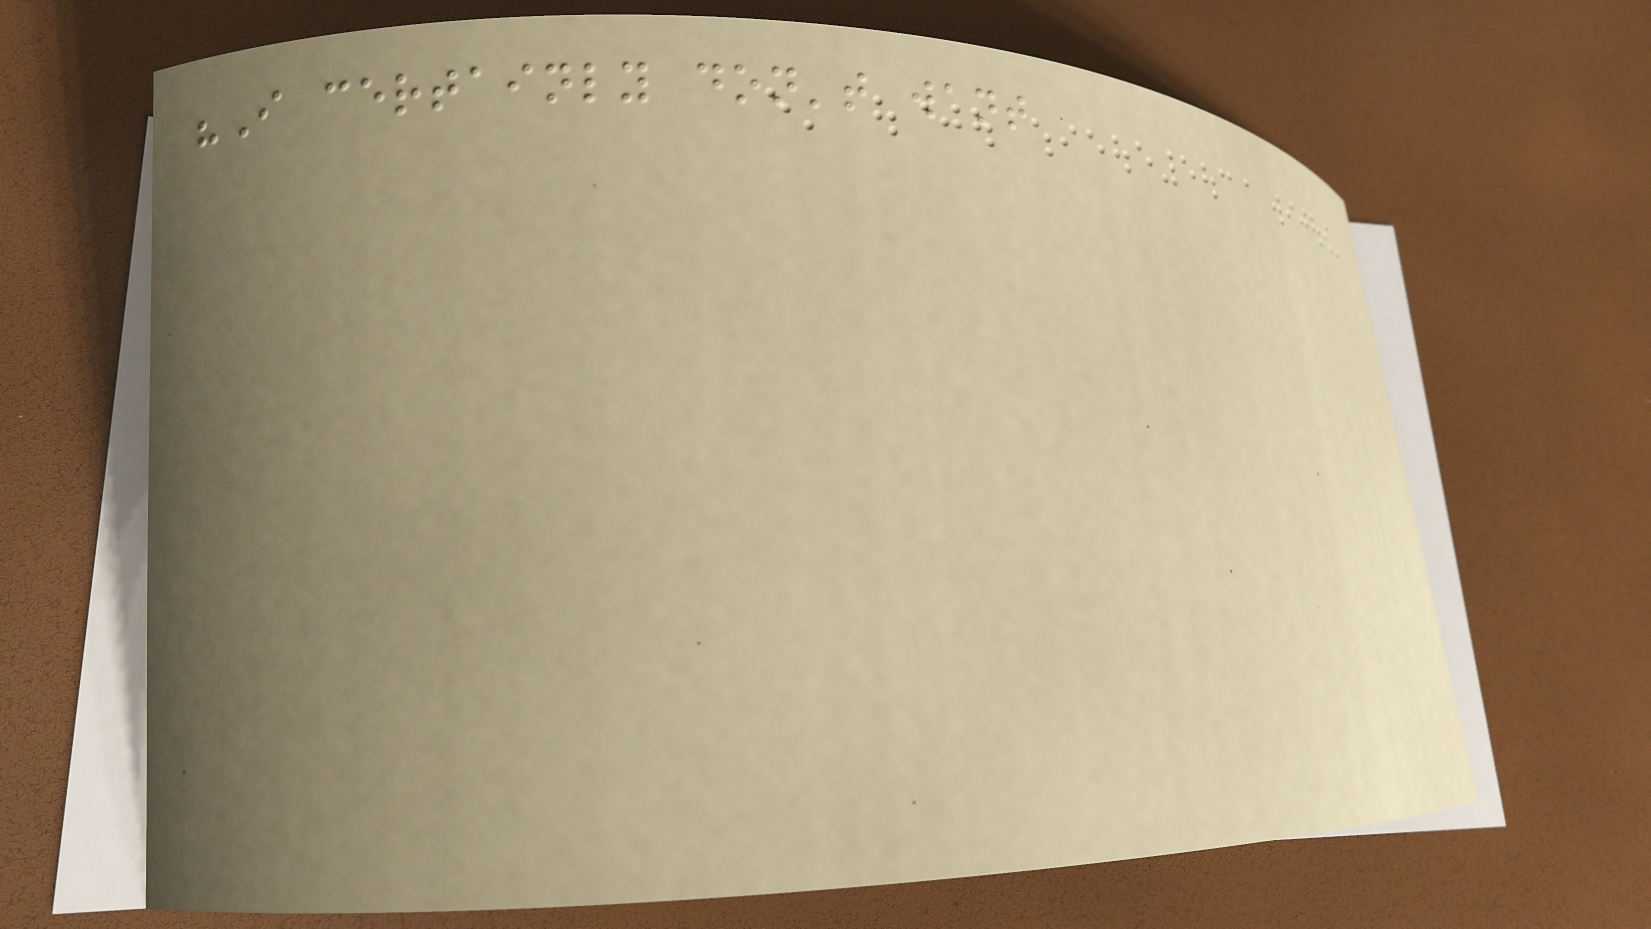"I certainly don't want
